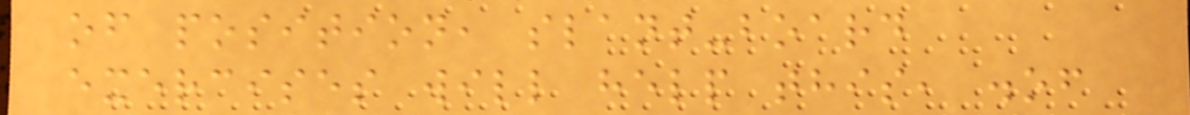of position, slant-board
exercises will help this, .of
